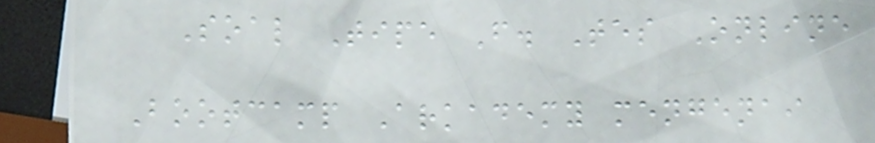Soal Tipe F. Tes Online
Bootcamp Arkademy mengenai
